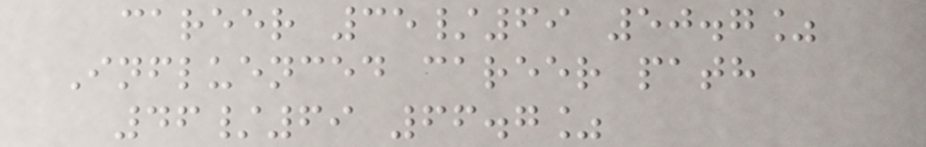career 35/69 50.7%
Influenced career path
46/69 66.7%
